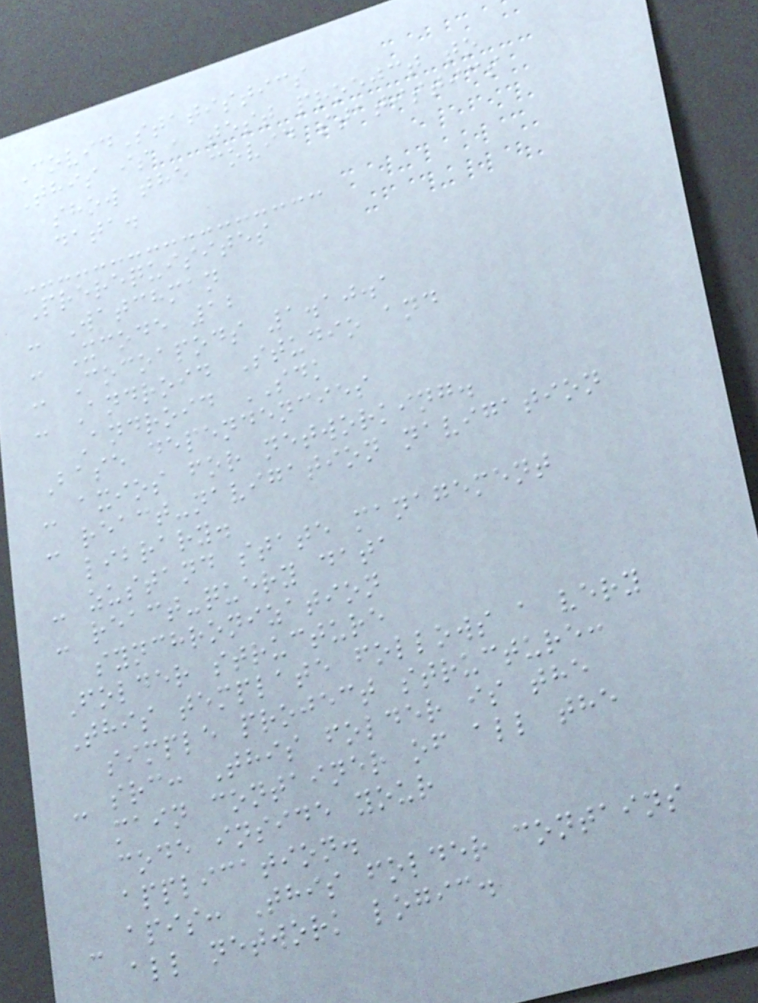CovidStatistics
This is a test proejct to
show the covid statistics
data.
Prerequisites
- Watchman
- Xcode 12
- Cocoapods 1.10.1
- Android Studio and
Android SDK
Base dependencies
- axios for networking.
- react-navigation navigation
library.
- zustand state management
- react-query data
synchronization
Folder structure
This template follows a very
simple project structure:
- src: This folder is the
main container of all the
code inside your
application.
- apis: This folder contains
all network logic.
